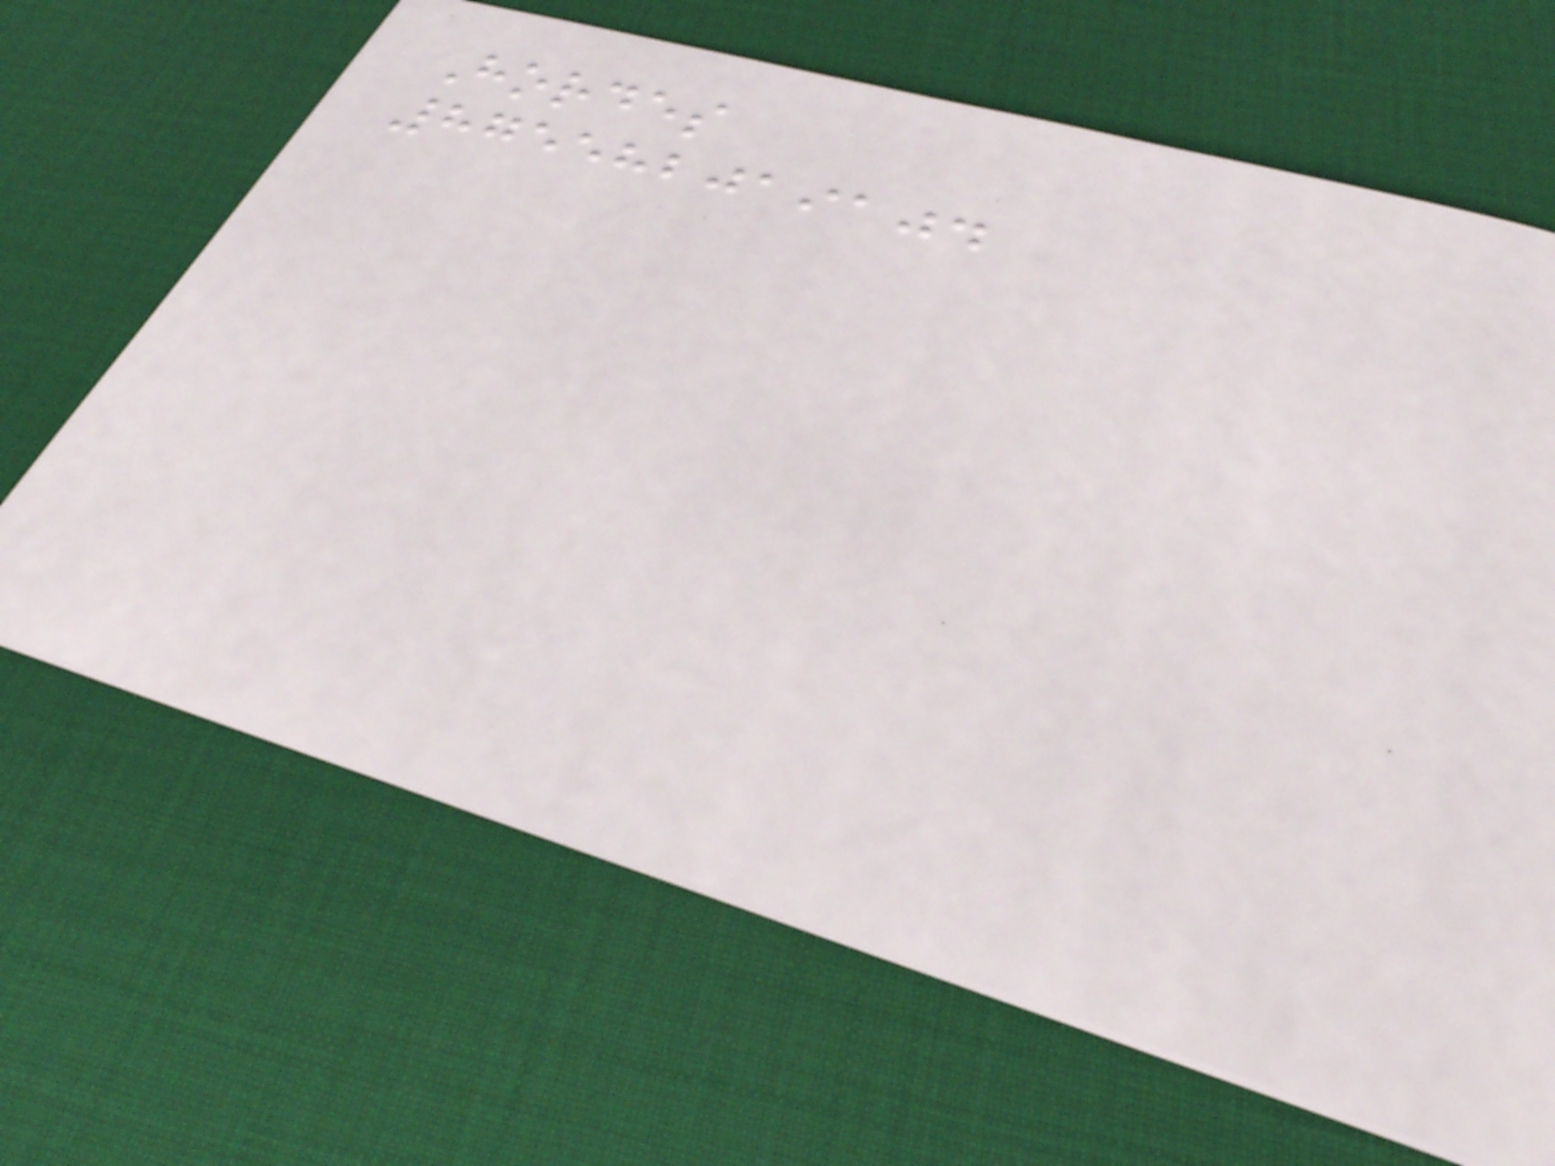Hordes
875582019104
